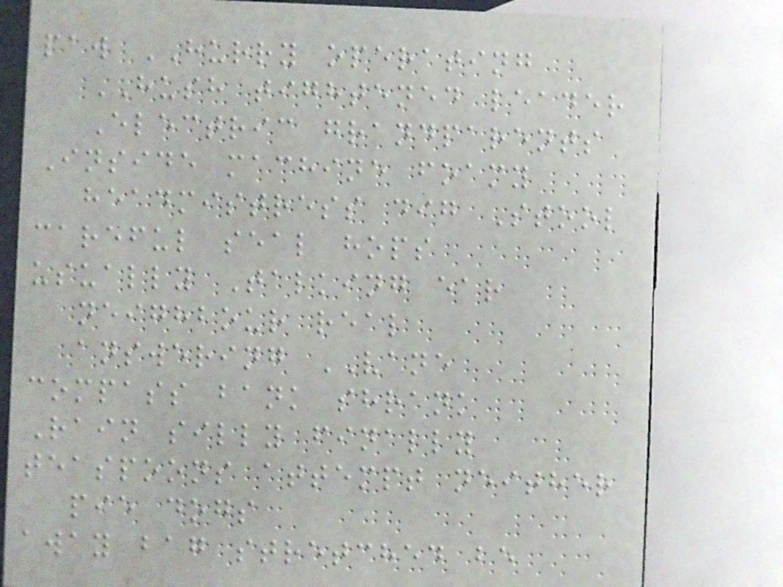paw HURRY operating
HUSH tightened leader
Electric grandparents
Inside machine foamy
headmistress dig Stool
careful seal hops
usually Talking ear
neighbour real
answering VANE
compass bank shrank
Rain silly finally
teaspoons attempt neither
pie dogs
away bag stretched be
